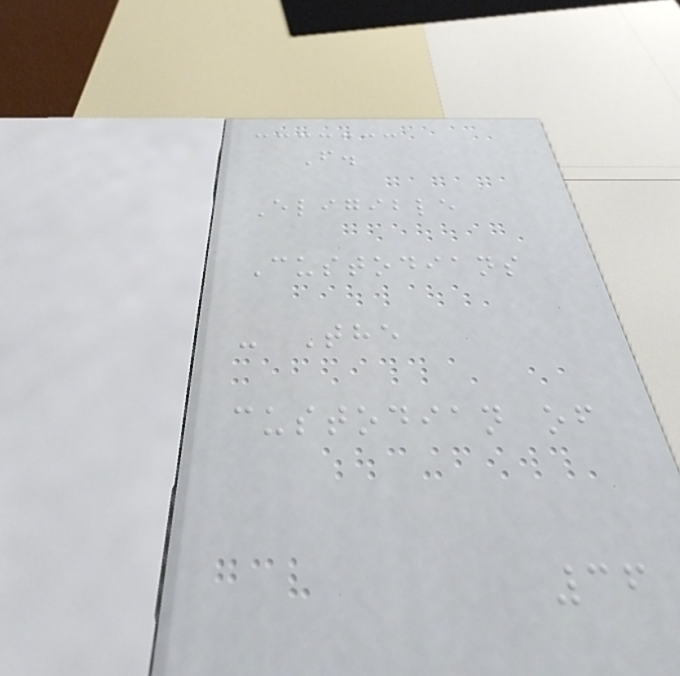F.
Eligible
Custodians
- The
custodian of
36
